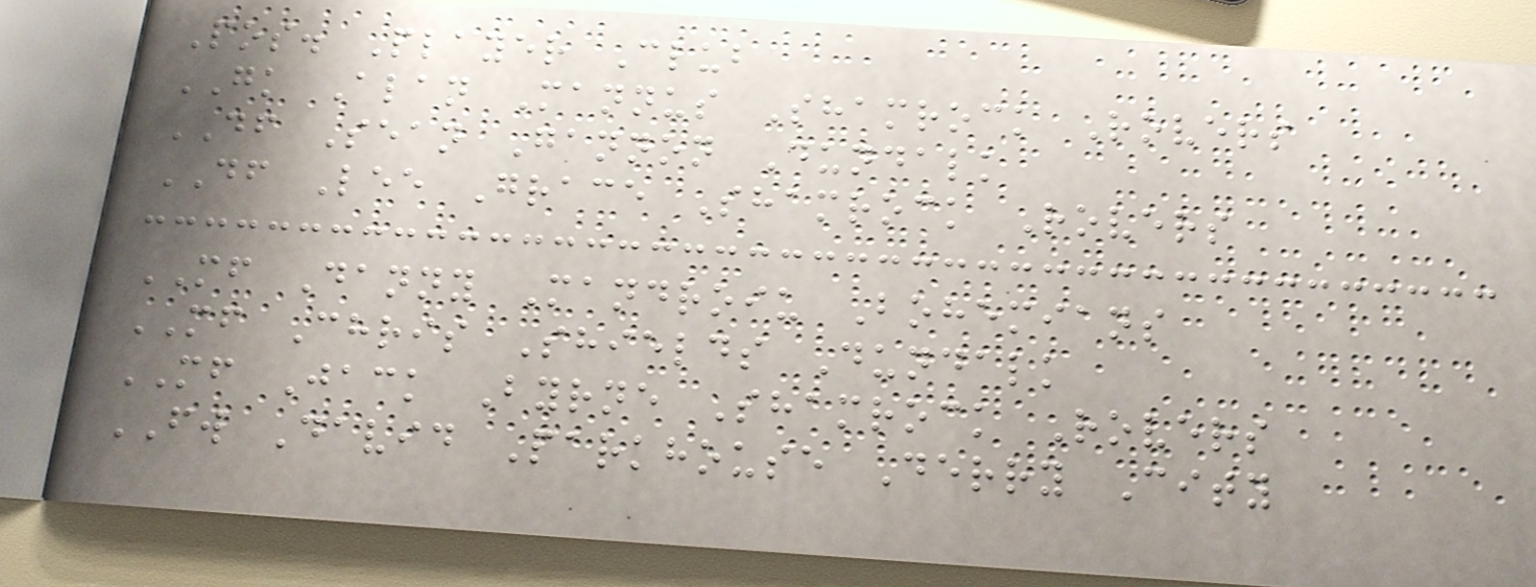Pos. Player Club
GK Alan Mannus Shamrock Rovers
DF Sean Gannon Dundalk
DF Lee Grace Shamrock Rovers
MF Danny Mandroiu Bohemians
MF Chris Shields Dundalk
MF Jack Byrne Shamrock Rovers
FW David Parkhouse Derry City
